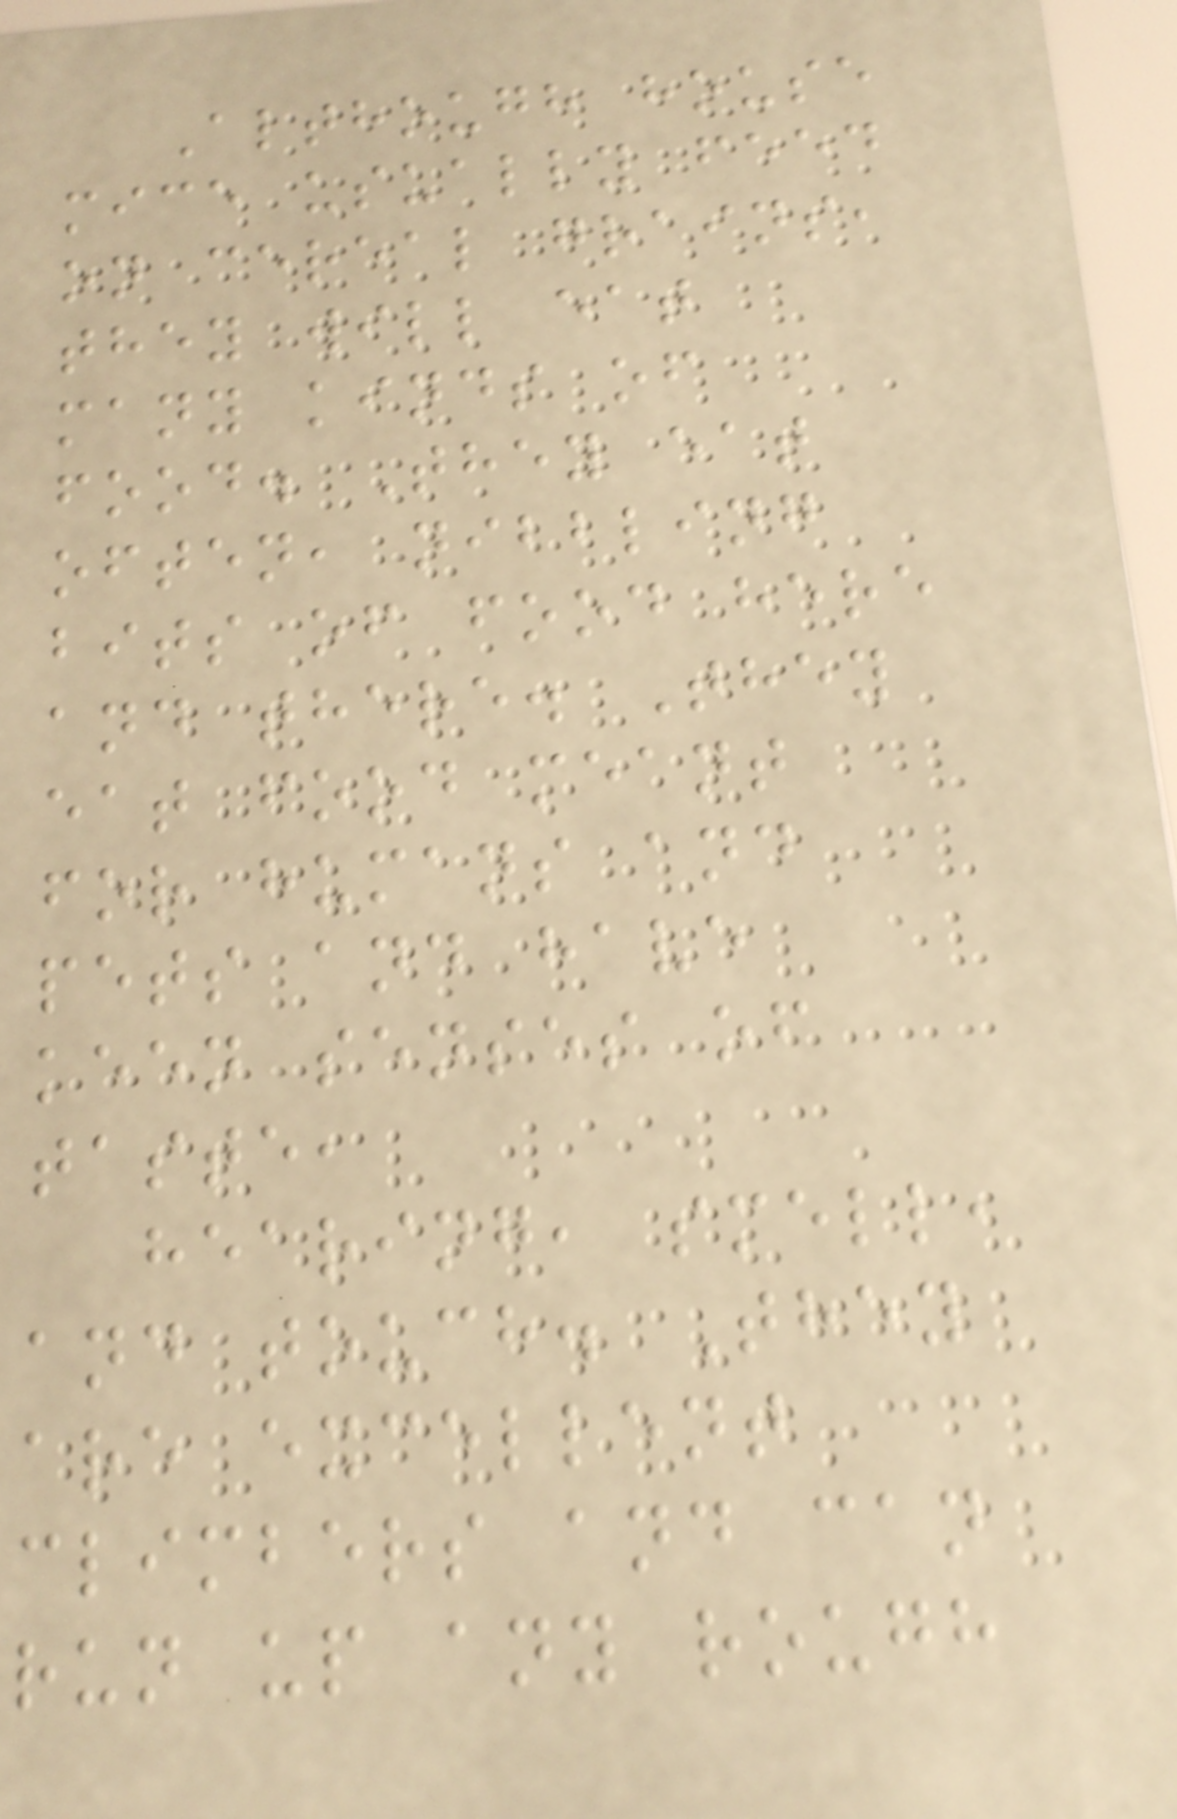Although house
mice usually feed
on cereal grains,
they will eat
many kinds of
food. They eat
often, nibbling
bits of food here
and there. They
eat food meant
for humans and
pets and have
keen senses of
taste,
hearing, smell,
and touch. They
are excellent
climbers and can
run up any rough
